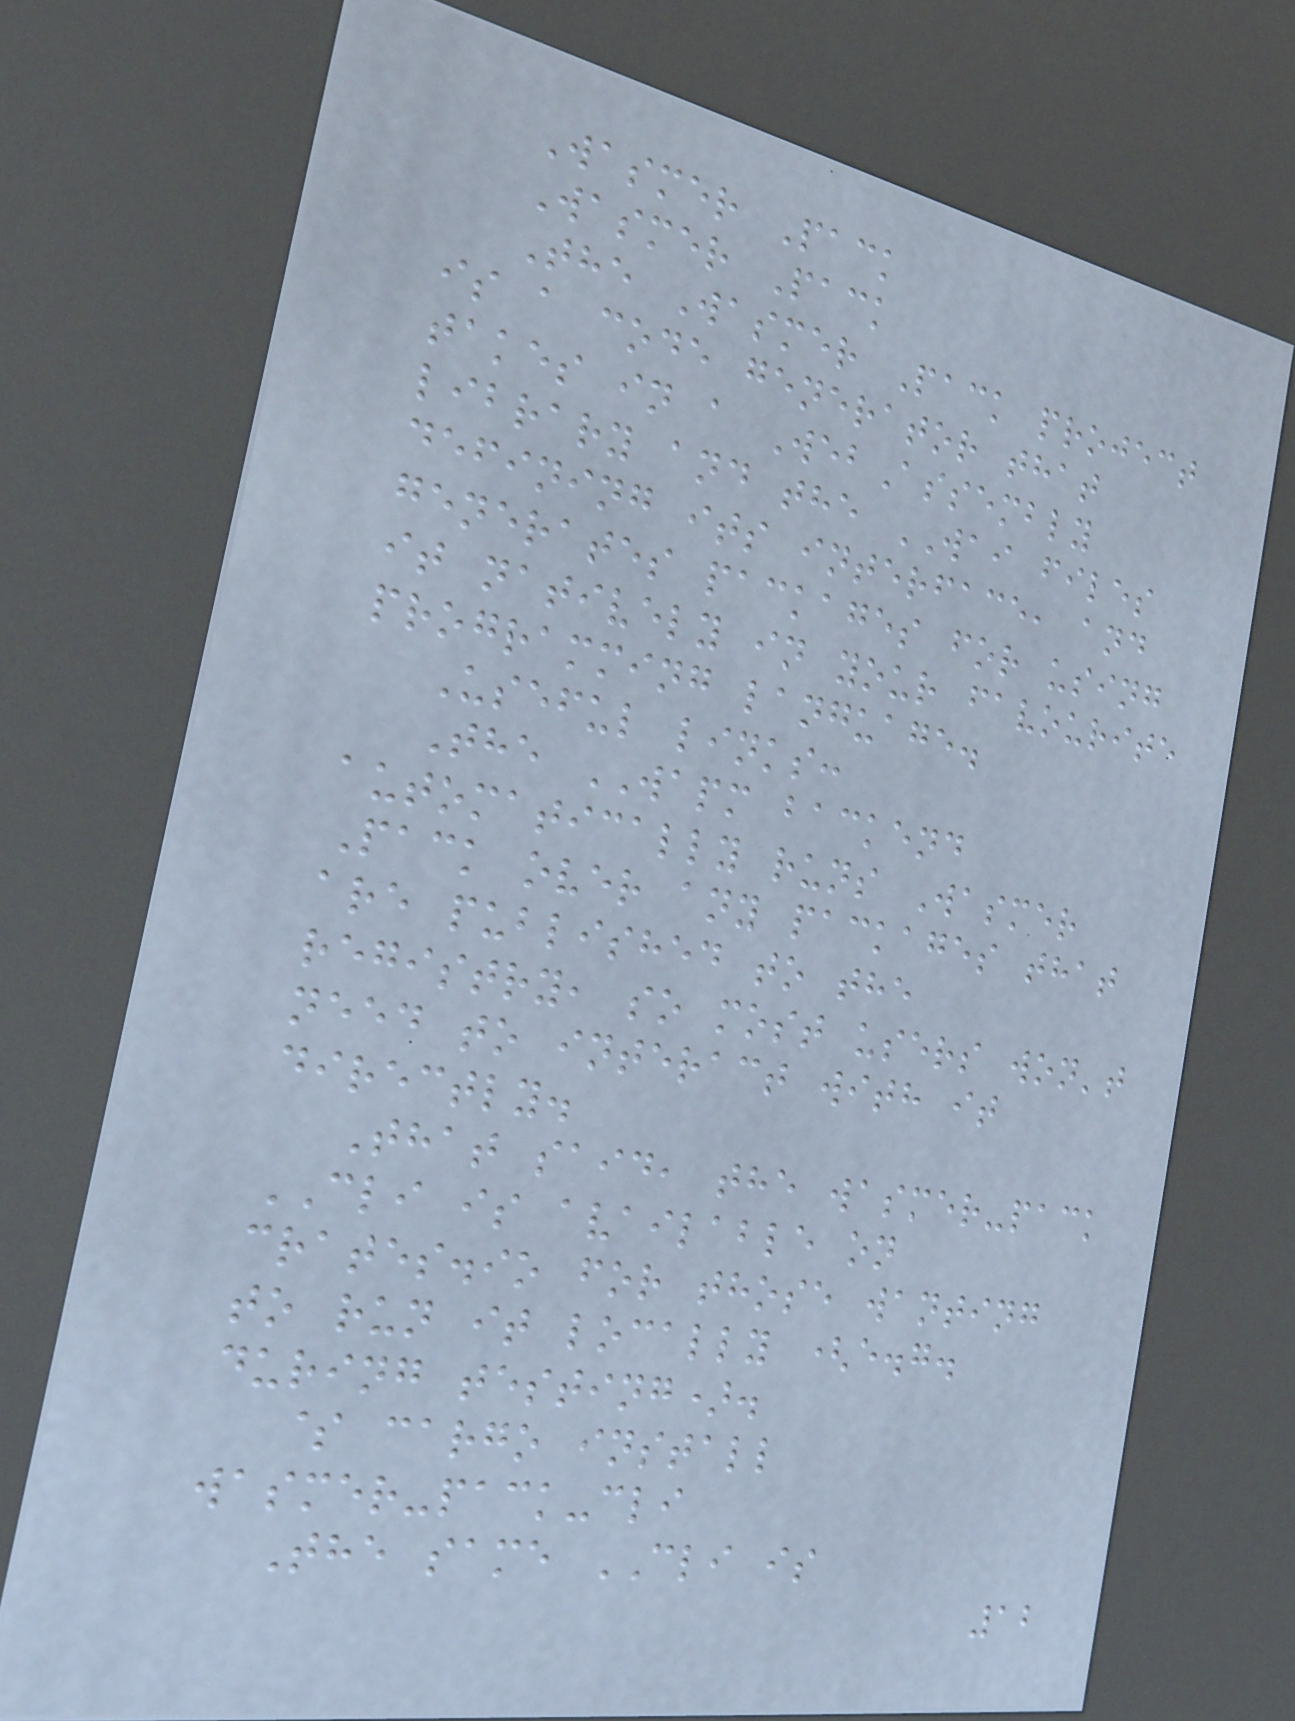Wasmer Pack
Wasmer Pack
The Wasmer Pack project
is a code generator that
takes in a WebAssembly
library and the WAI files
defining its interface, and
generates packages for using
it natively in your favourite
programming language.
Useful links:
The WAPM backend
automatically runs Wasmer
Pack over any packages that
are published to the
registry, so most users won't
need to interact with it
directly.
That said, the wasmer-pack
CLI is available on
crates.io for those wanting
to run it locally (e.g.
during testing).
$ cargo install
wasmer-pack-cli
The same CLI is
12
